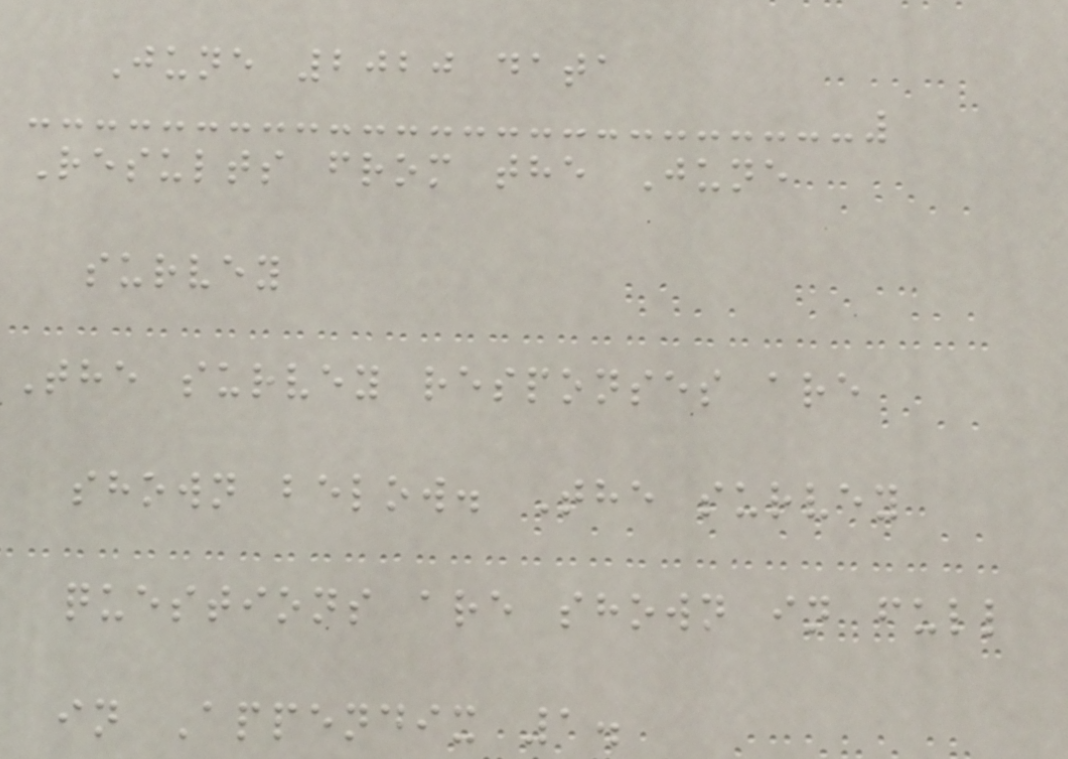June 2020 data
Results from the June
survey
The survey responses are
shown below. The survey
questions are shown in full
in Appendix 1.
